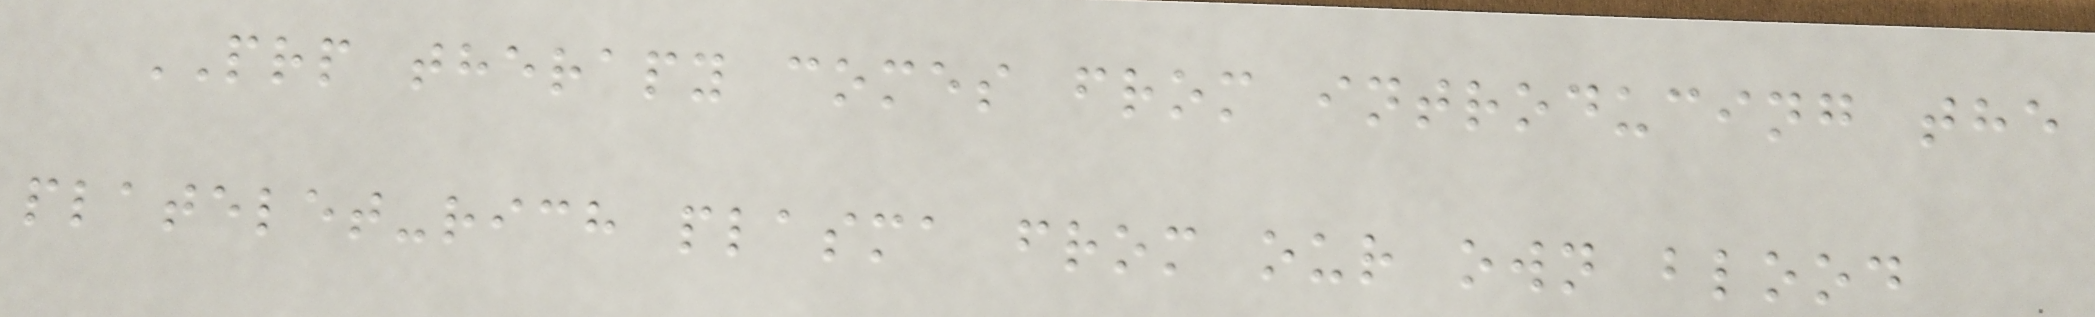PRP therapy comes from introducing the
platelet-rich plasma from our own blood
